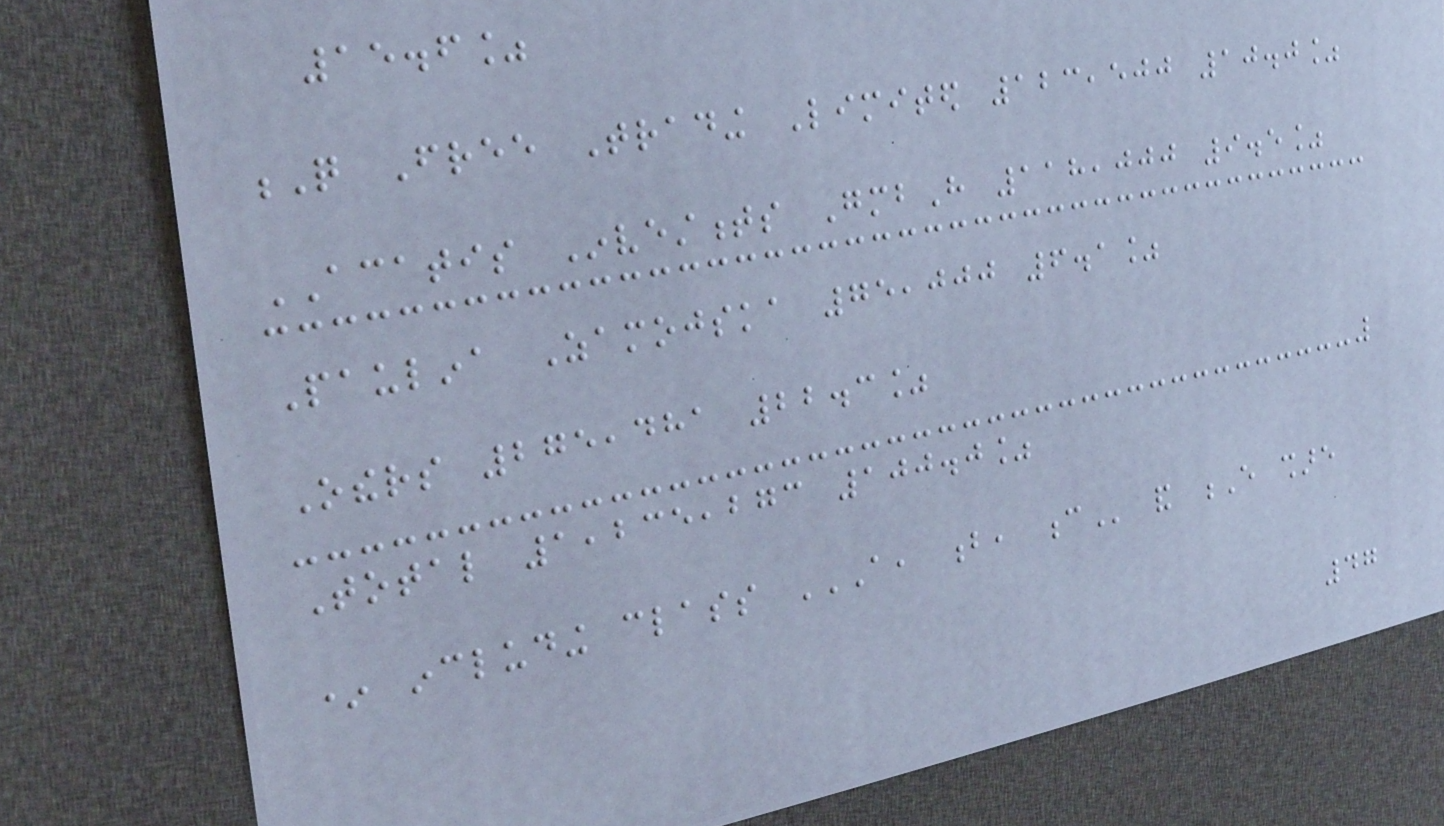15.6%
Q Free Trading Limited 123,500 10.0%
ACATIS Investments GmbH 118,000 9.5%
Paulina Zamojska 75,000 6.1%
Others 275,481 22.3%
Total 1,235,273 100.0%
* including class A, B, C and E share
47
